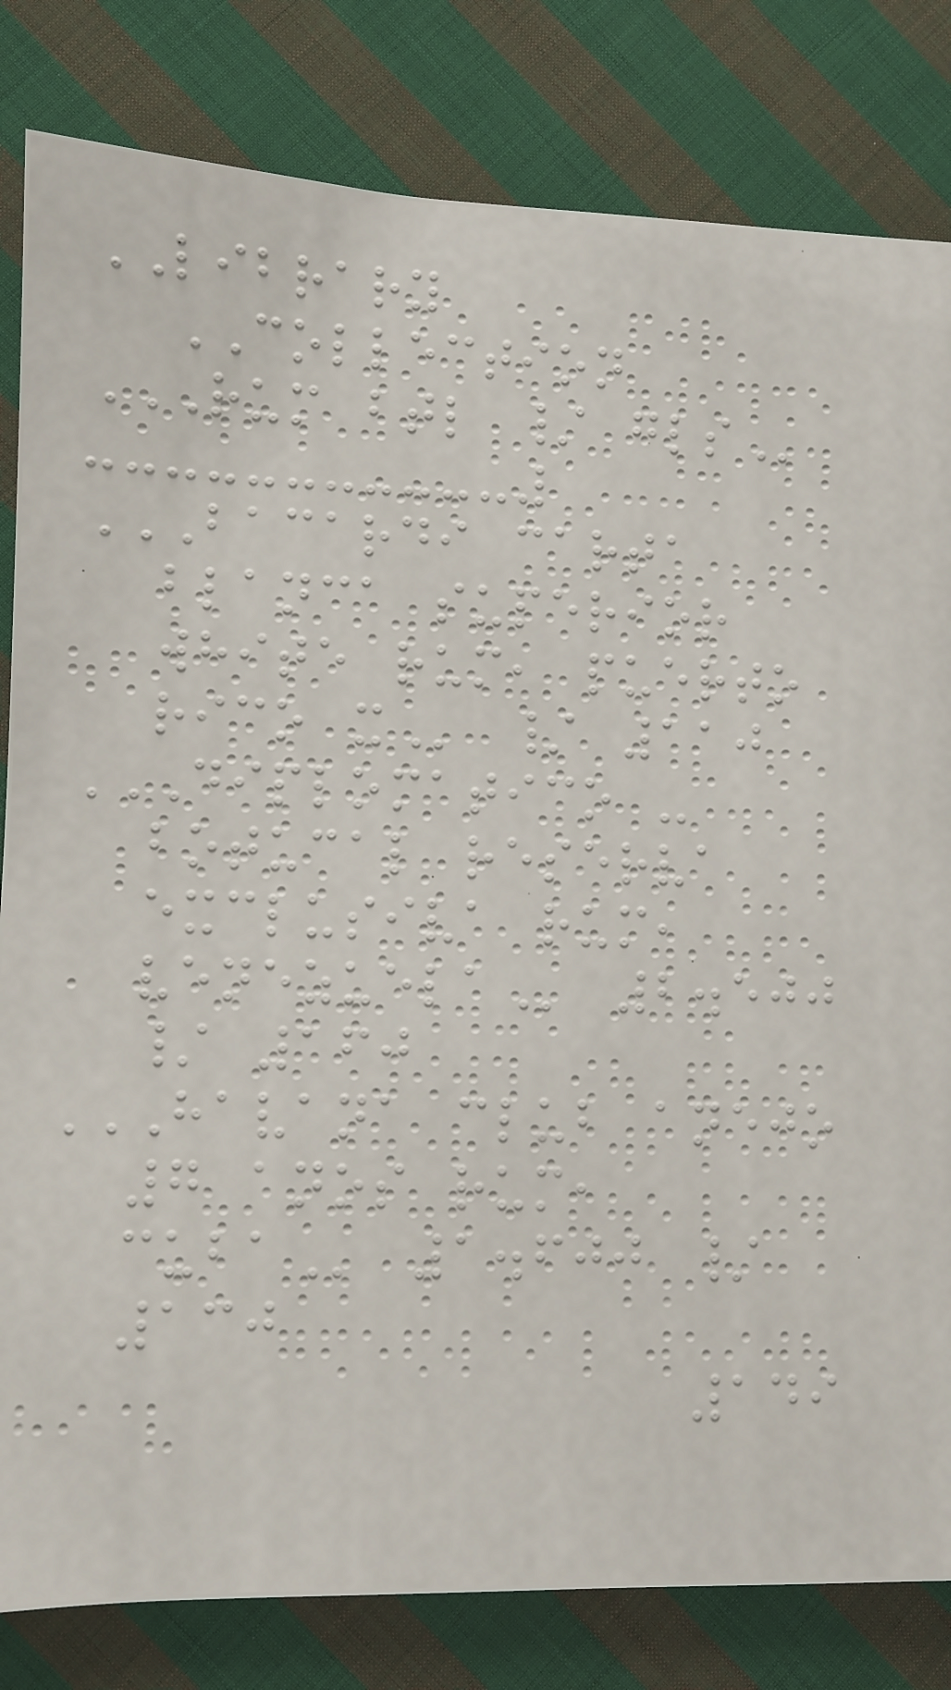LIBRARY
COLLECTION
RUM BTL / GLS
BACARDI CARTA
BLANCA SUPERIOR
WHITE RUM, PUERTO
RICO X / 110
DIPLOMATICO -
BOTUCAL RESERVA
EXCLUSIVA RUM,
VENEZUELA 2.500
/ 160
HAVANA CLUB ANEJO
7 ANOS RUM,
CUBA 1.600 /
130
149
